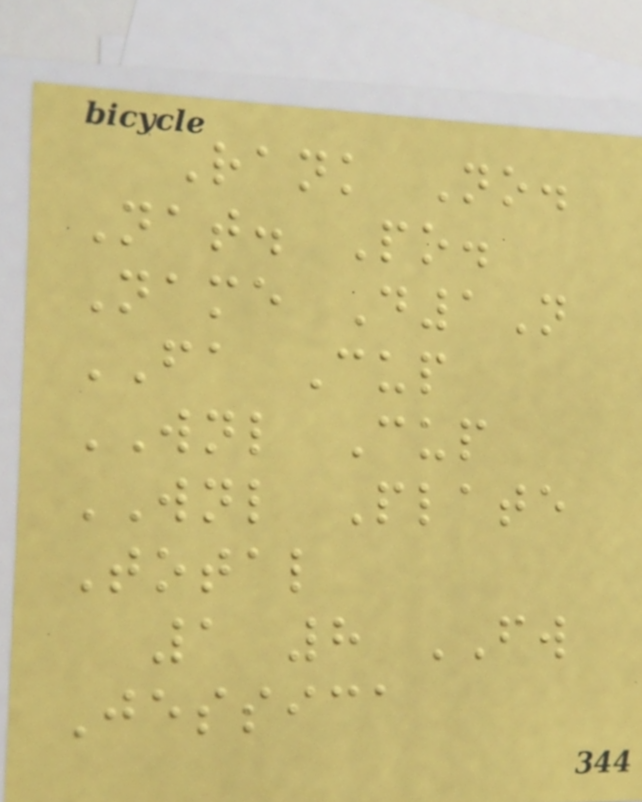Rank No.
Nat. Po.
Name D1N
FA Cup
WNL Cup
WNL Plate
Total
1 8 FW
Jessica
